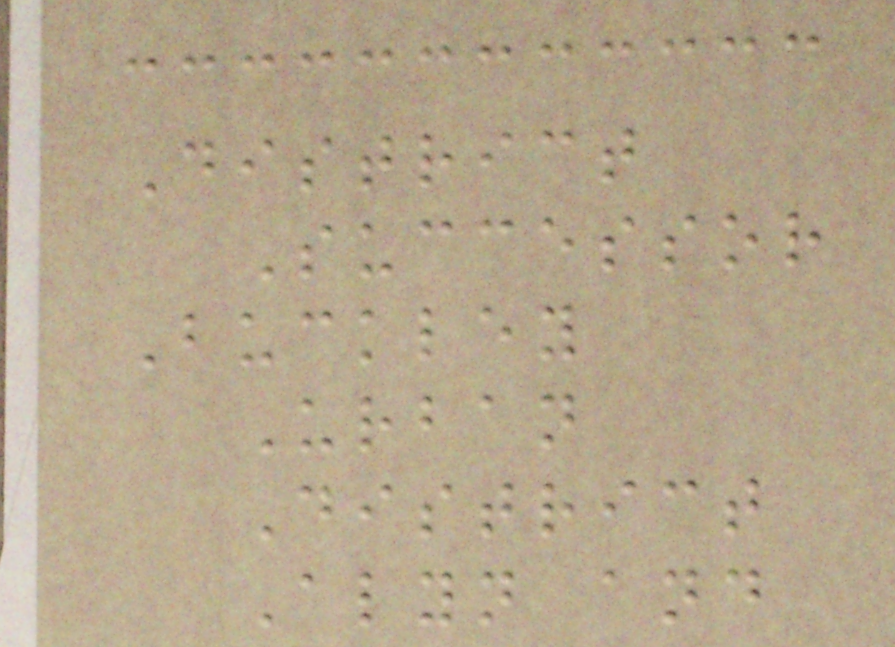District
Successor
Buckley
Urban
District
Alyn and
